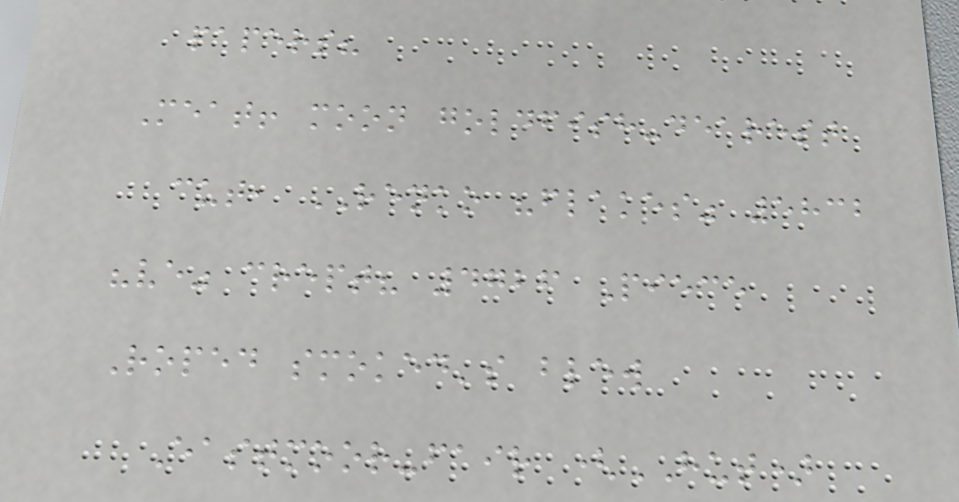papers?
Meat! moon goldfish-dearest
cut, RENKO "flakes" 5832
"ve" crept? 4726 Piece
Roped smoked's blew
Eastmoor-fair (HUT)
